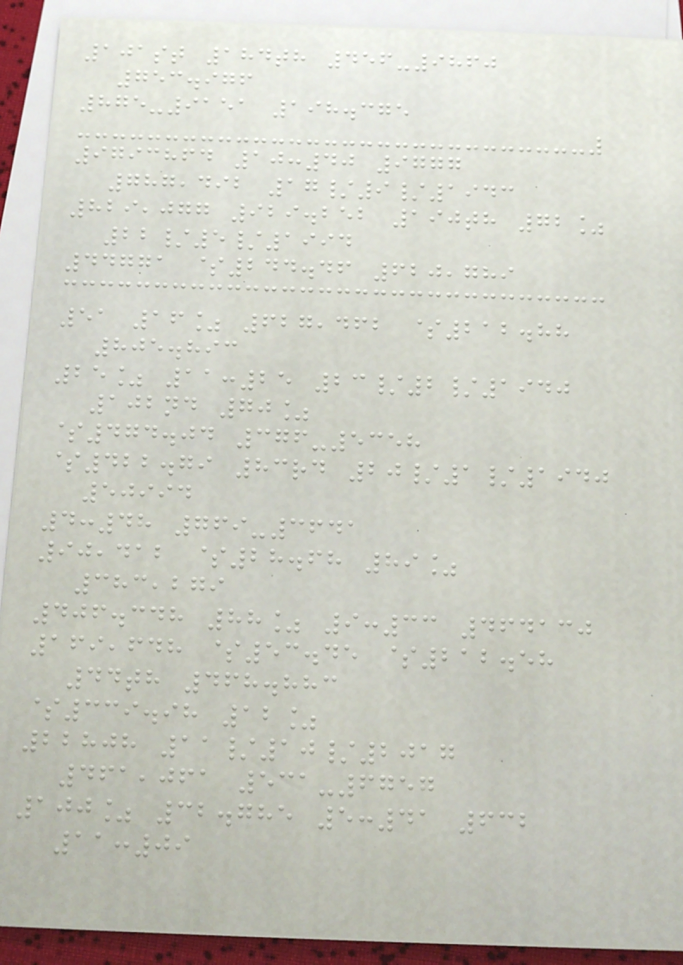101st 184th 456-9860
753.976
875-9151 198.375
9793864 10:40 9777
787,492 17/9/1943
829,077 929.252 190th 72%
22/5/1994
44771 $244.46 620,789
51 16% 627,462 $212.88
805.893
25% 11:25 23/2/1940
102nd 70%
$474.04 376-5358
$422.79 83rd 20/1/1940
50994
4:48 769-3641
90,412 $28.68 89%
383,279
406.348 88% 9:33 464130
169,648 $53.45 $212.58
44th 468.883
$339.98 12%
22808 11/10/2017
461,061 531-6757
100% 32.785 5:41 632
11:09
